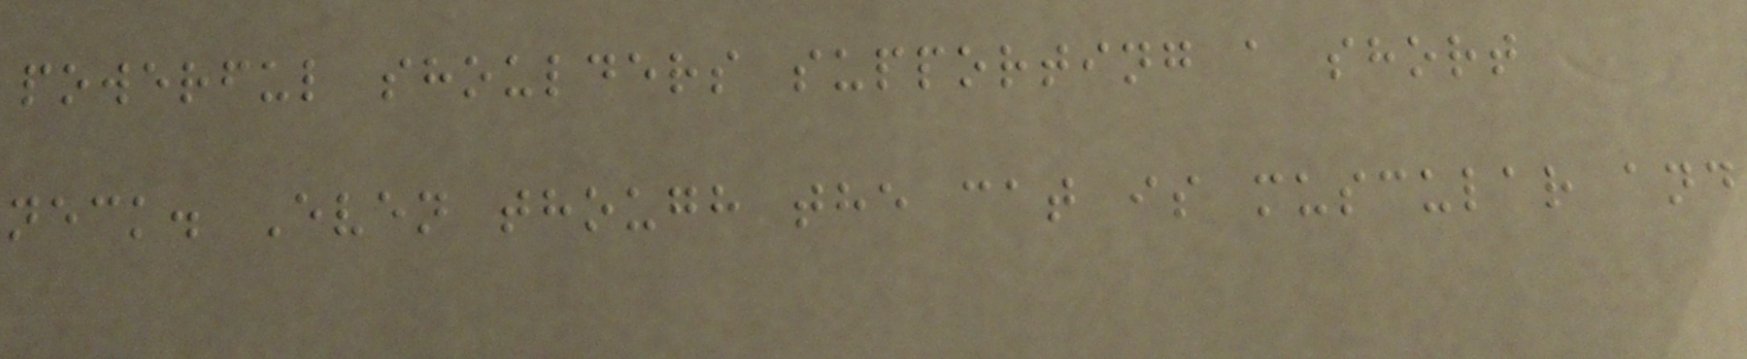powerful shoulders supporting a short
neck. Even though the cat is muscular and
